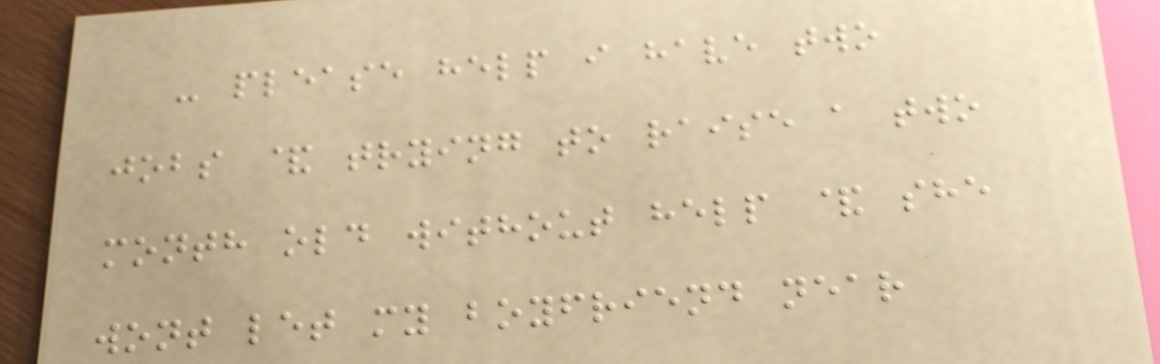- please help i have two
jobs & trying to raise a two
month old without help & she
wont let my boyfriend near
